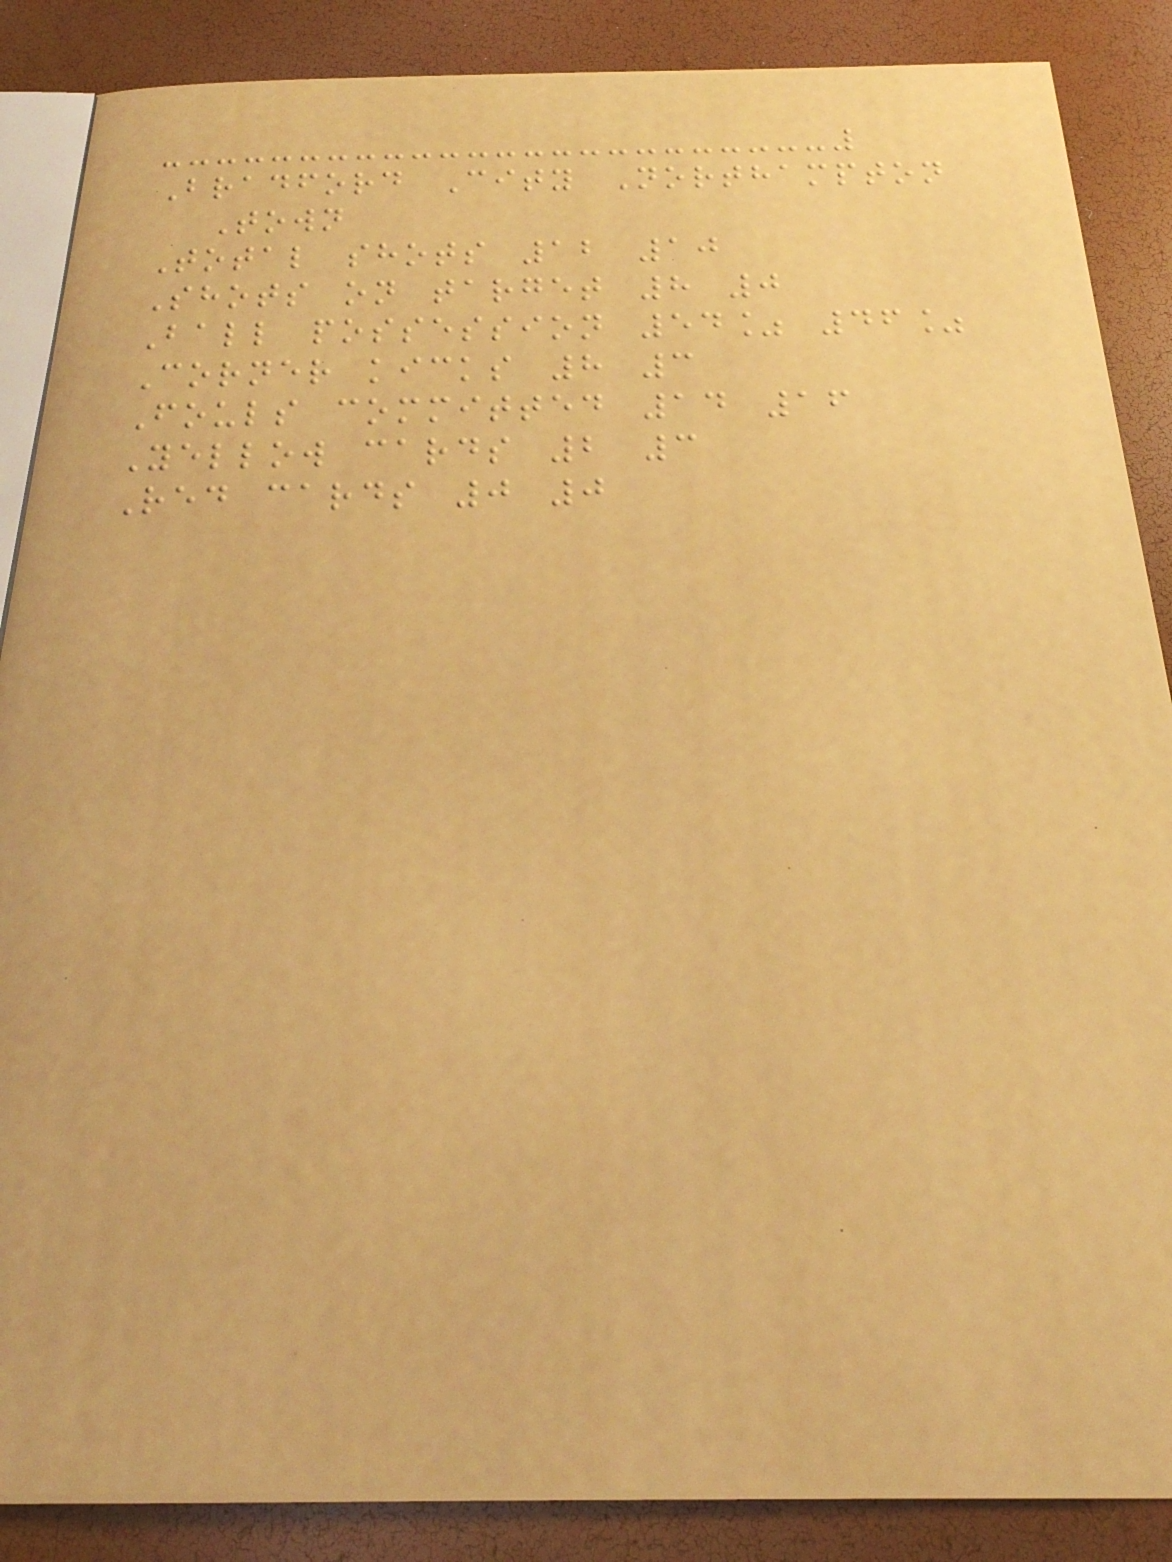Bradford City Northampton
Town
Total shots 12 10
Shots on target 8 0
Ball possession 54% 46%
Corner kicks 8 3
Fouls committed 14 16
Yellow cards 2 3
Red cards 0 0
